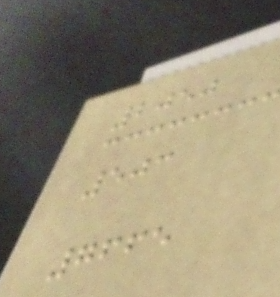2050
503
7665
